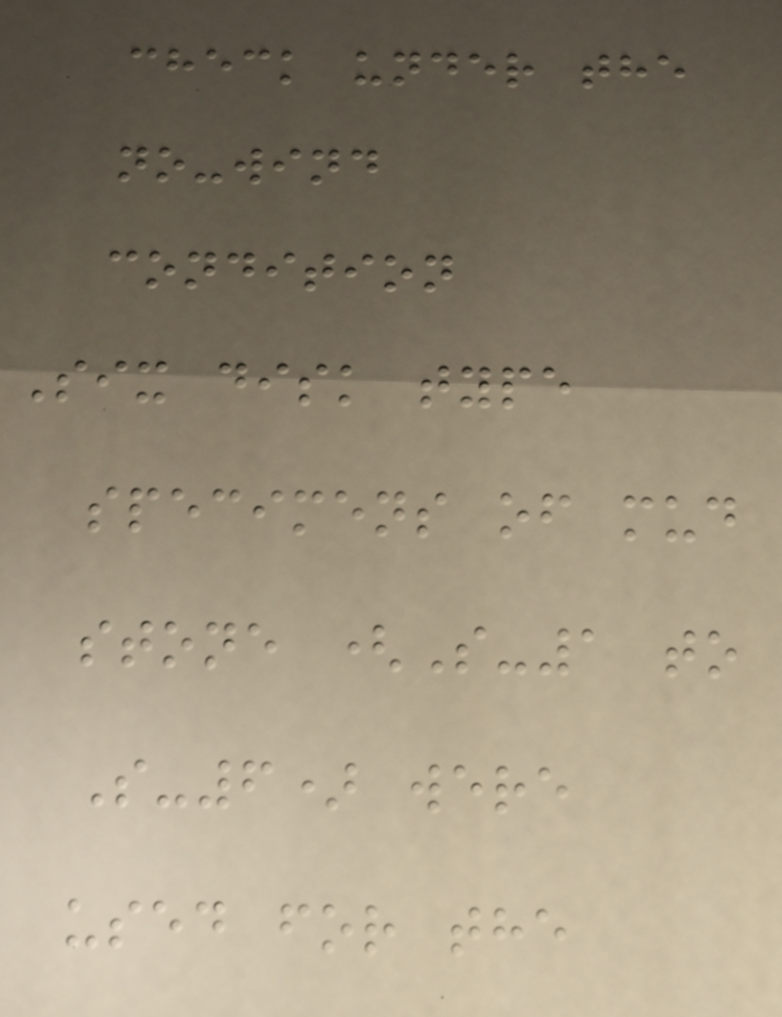check under the
no-wind
condition
Six disk type
specimens of mud
stone (S-1 to
S-6) were
used for the
